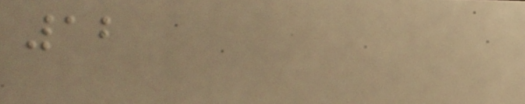12
